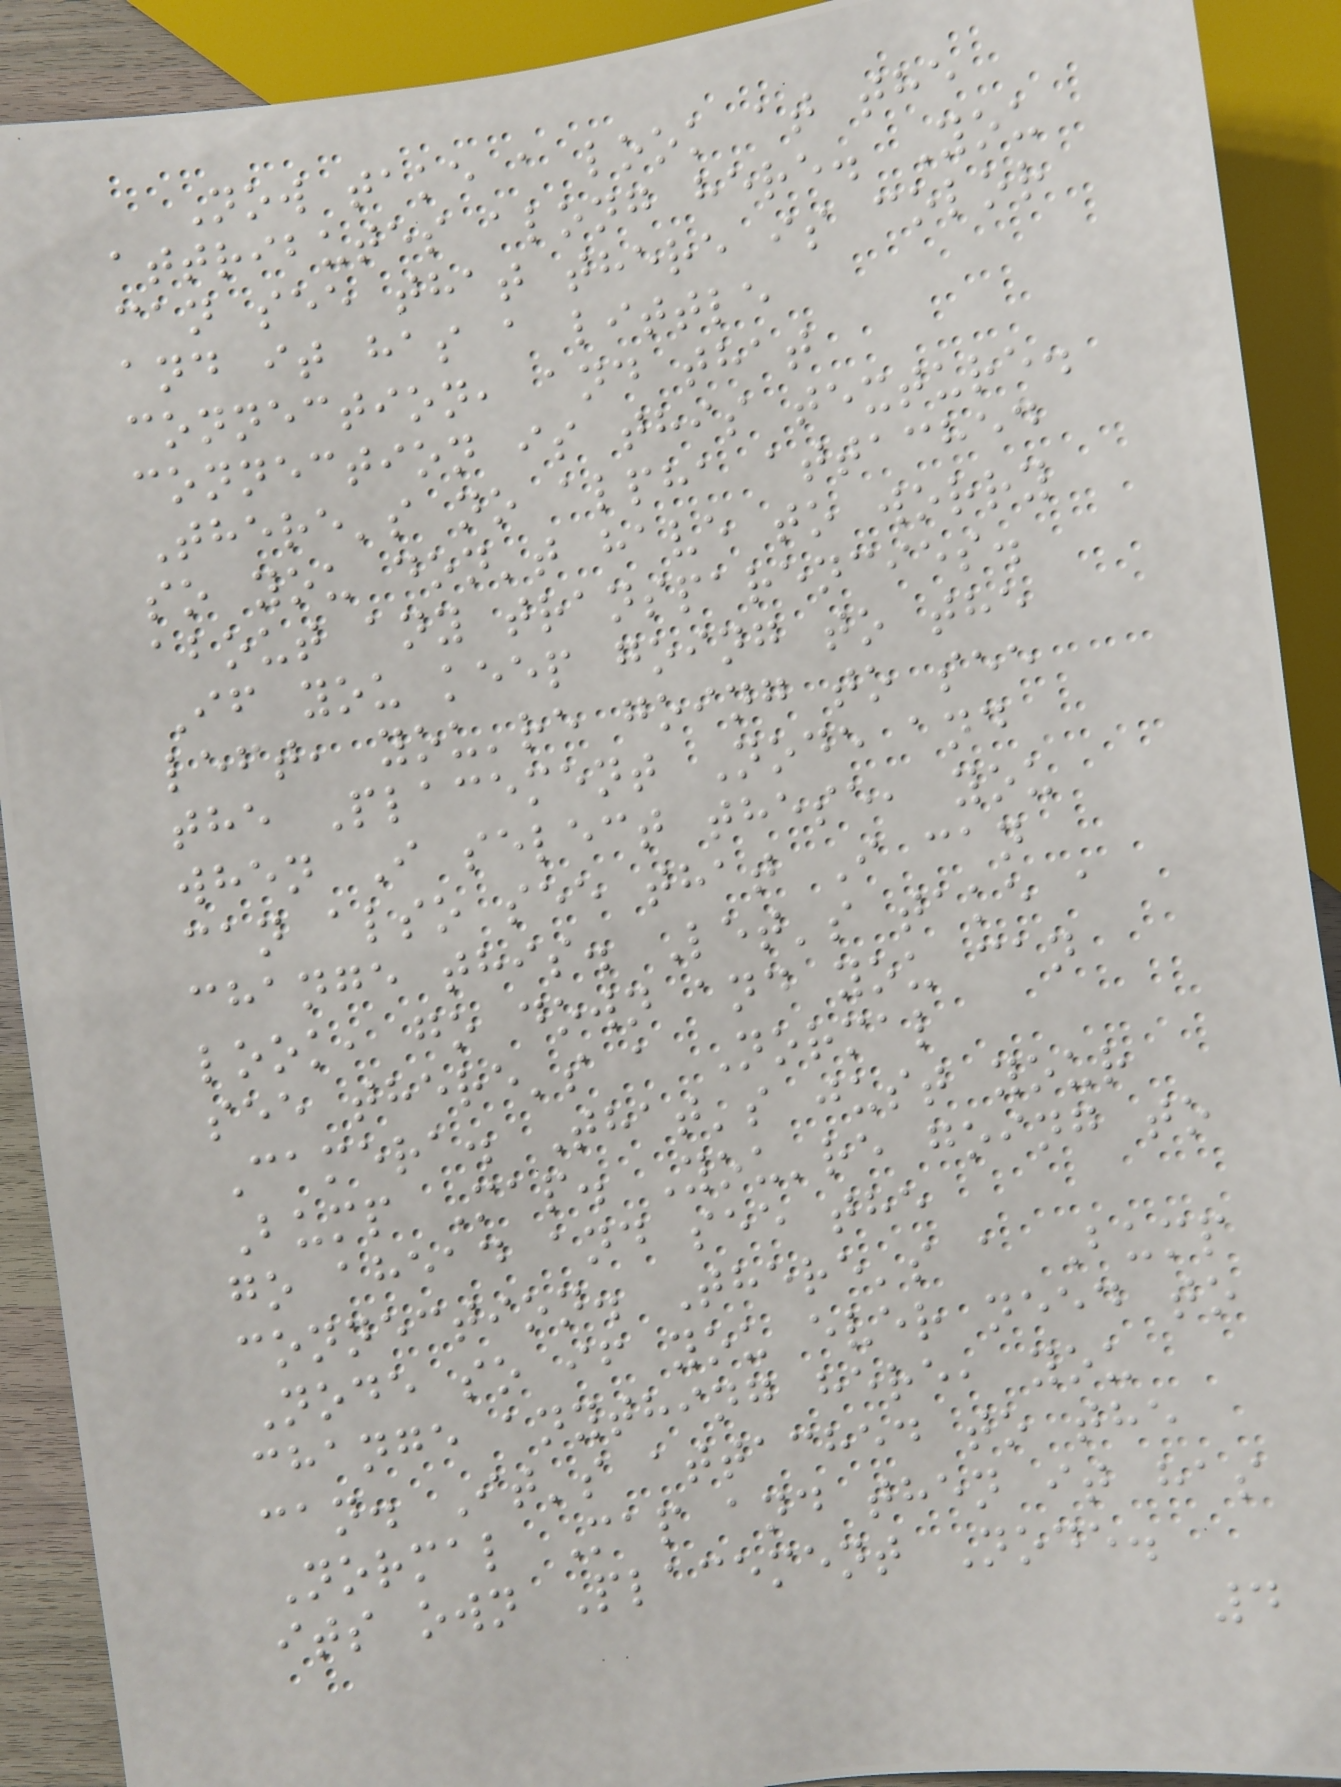Now take a look at the
attributes along here. You
can see that there is color
and it has a little
connection, and that
connection is this texture.
There's no alpha attached
so you don't have to worry
about any transparencies.
If you keep going to the
left, you're going to see
the Placement Node and
when I select these, you
can also see that I can
change this. Let's take a
look, go down and you can
see there's a Normal
Camera. That's just your
Bump Map. You're going to
go ahead and see the
connection. There's a Bump
Node so if you ever need to
change anything here, you
can. It's attached to the
Normal Map and then it has
its own Placement Node.
4
